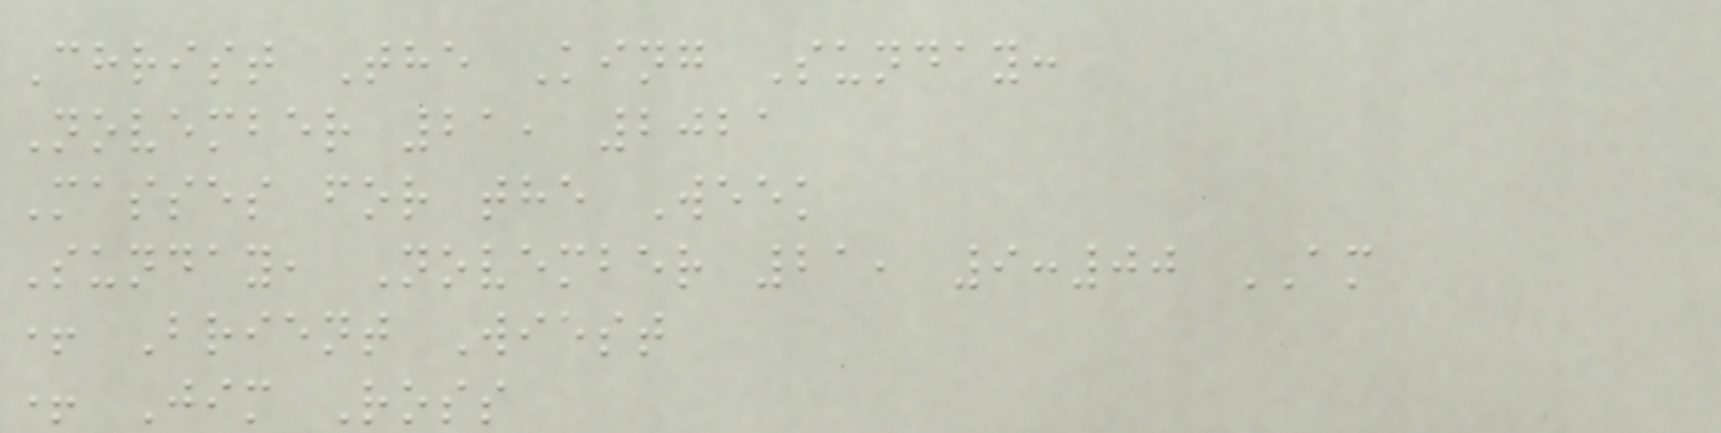Christ The King Sunday:
November 21, 2021
Masses for the Week
Sunday, November 21, 9:00 AM
+ Brient Wiest
+ Jim Ross
